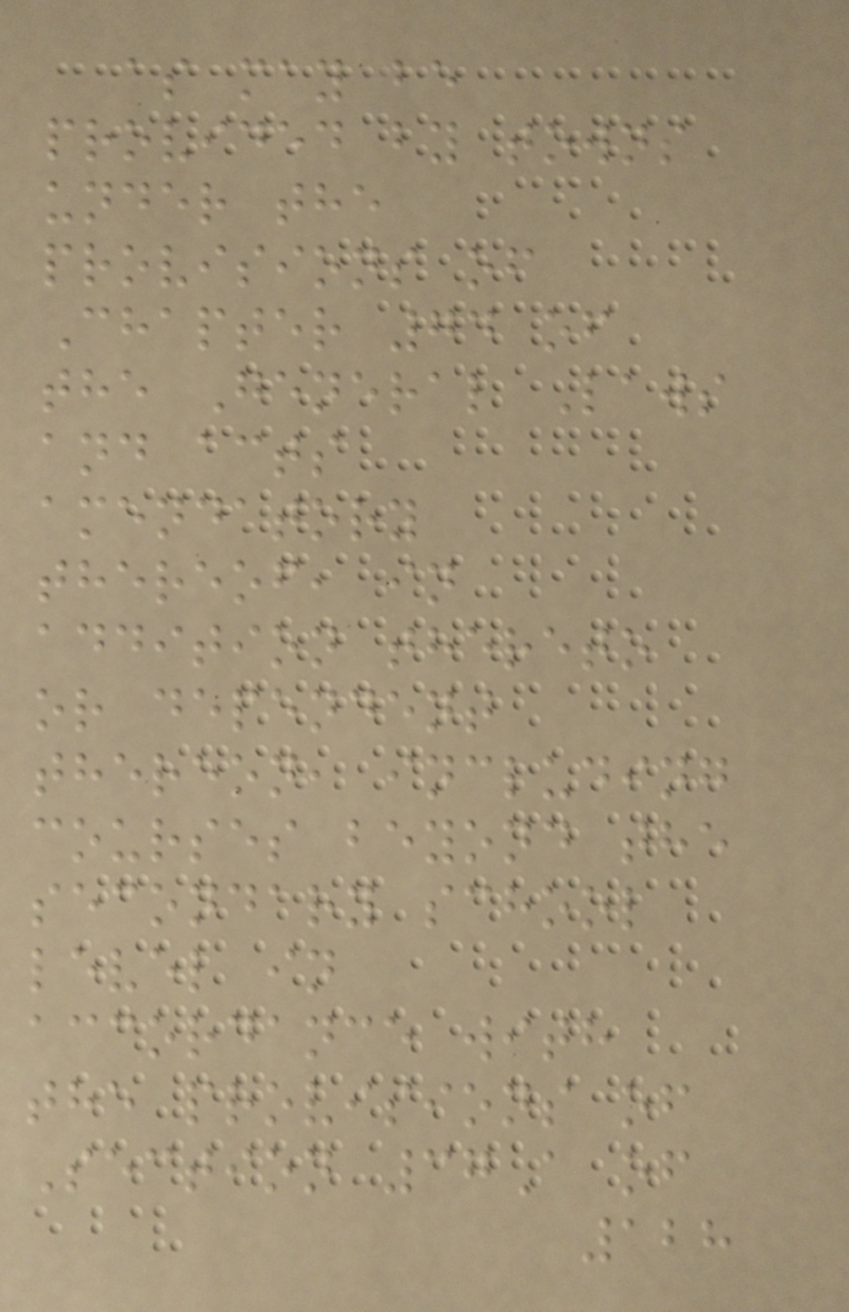as may be
provided by towns
under the
provisions of
Chapter 74 of
the General Laws
and acts
amendatory
thereof, in
addition thereto
or dependent
thereon, including
courses beyond the
secondary school
level in
accordance with
the provisions of
Section 37A of
128
